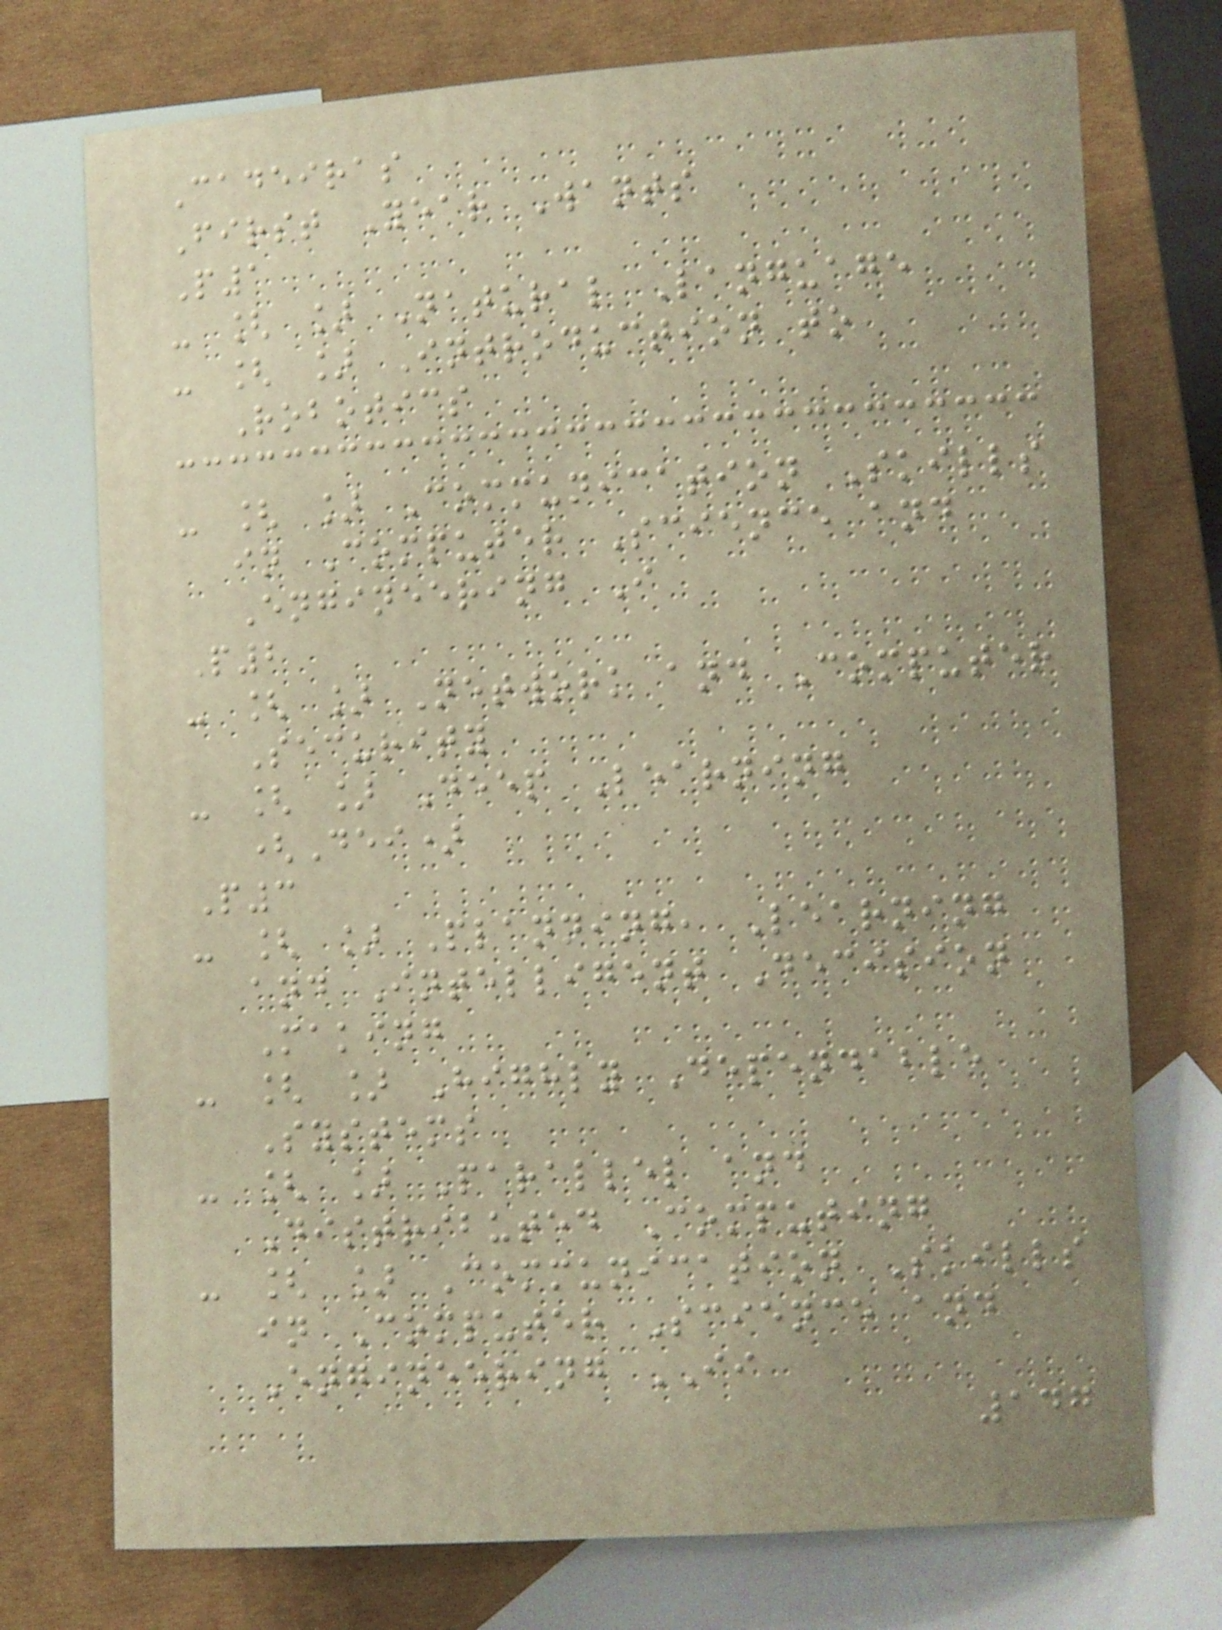Cadeiras
First Year Wants
P1
- [ ] Natural Language
- [ ] Introduction to
Robotics
- [ ] Communication Skills
in Computer Science and
Engineering I
P2
- [ ] Network and Computer
Security
- [ ] Deep Learning
(Dei)
P3
- [ ] Planning, Learning
and Intelligent Decision
Making
- [ ] Highly Dependable
Systems
- [ ] Parallel and
Distributed Computing
- [ ] Communication Skills
in Computer Science and
Engineering II
147
